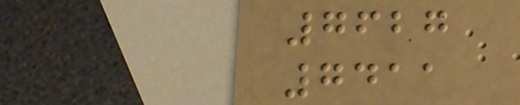7627
7411
